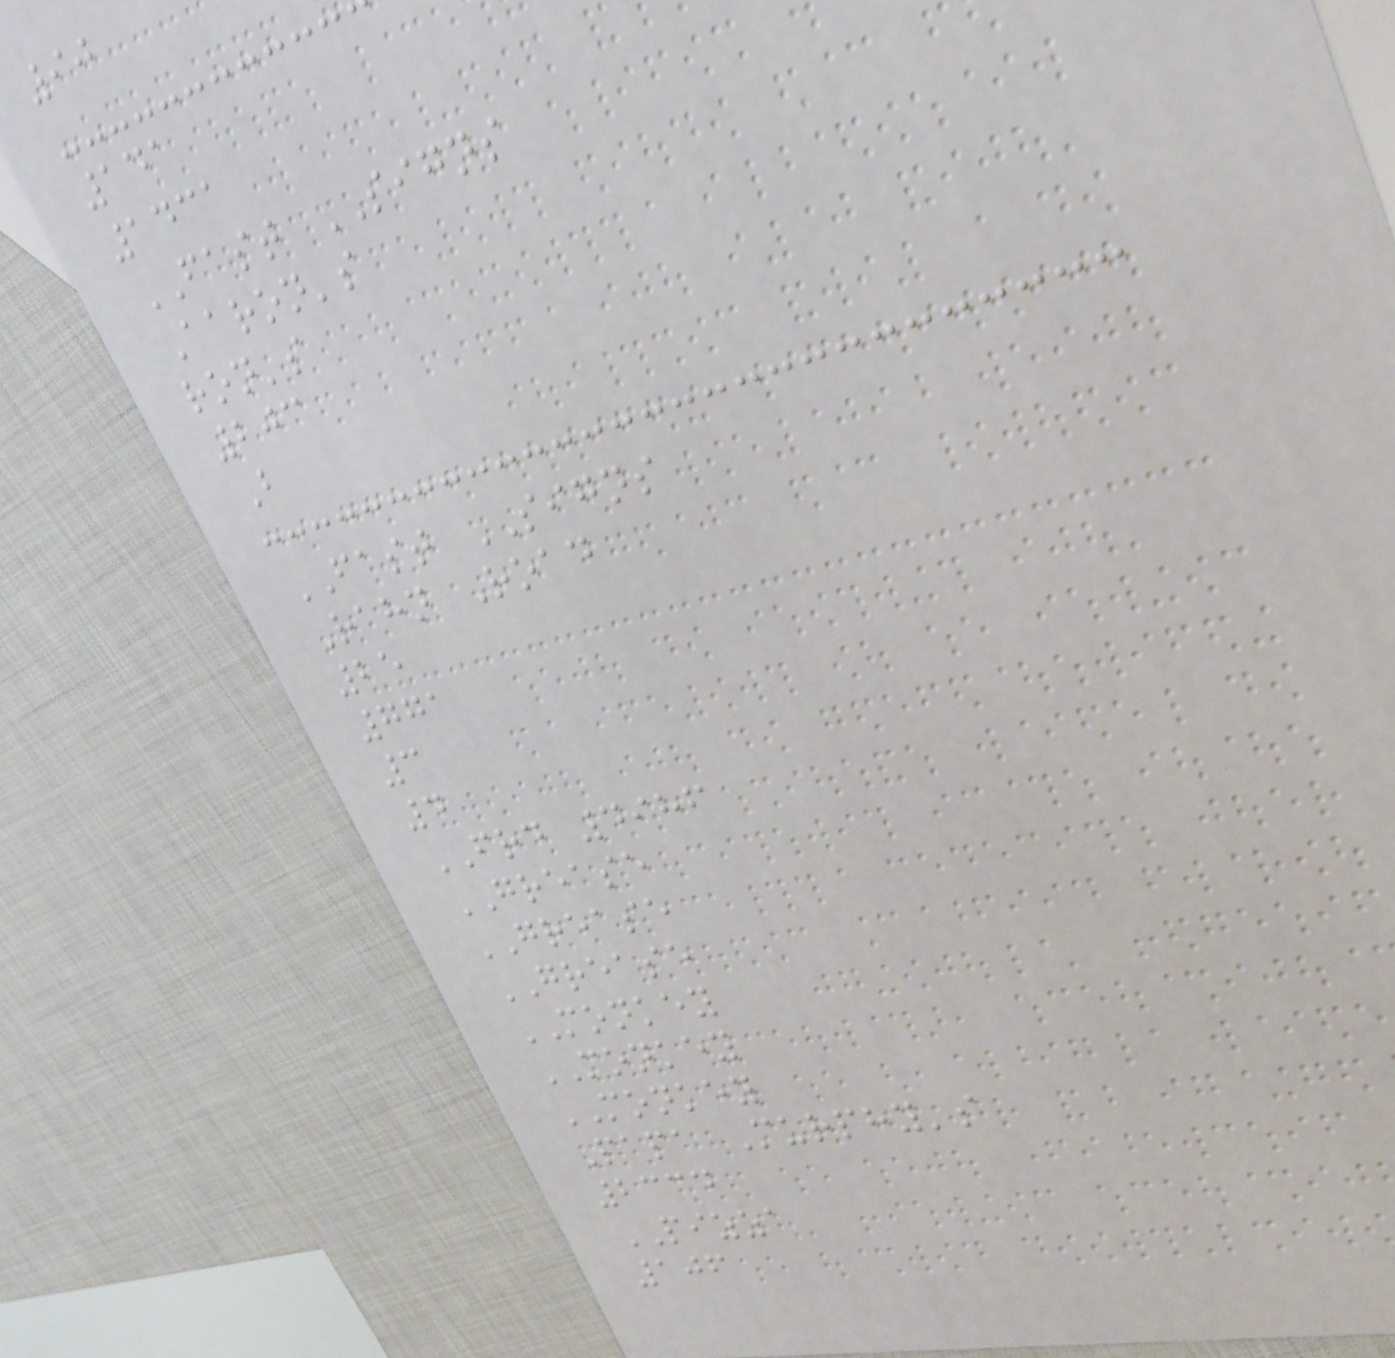90
141
1431
FAST SIGNS
Aaron's
ron's
203
B
FAST SIGNS
Rahn Road
25
771
3
4
FRD 4986
GREASE
GREASE
GREASE
MONKEY
MONKEY
MONKEY
Papa Murphy's
2334
PIZZA
106
